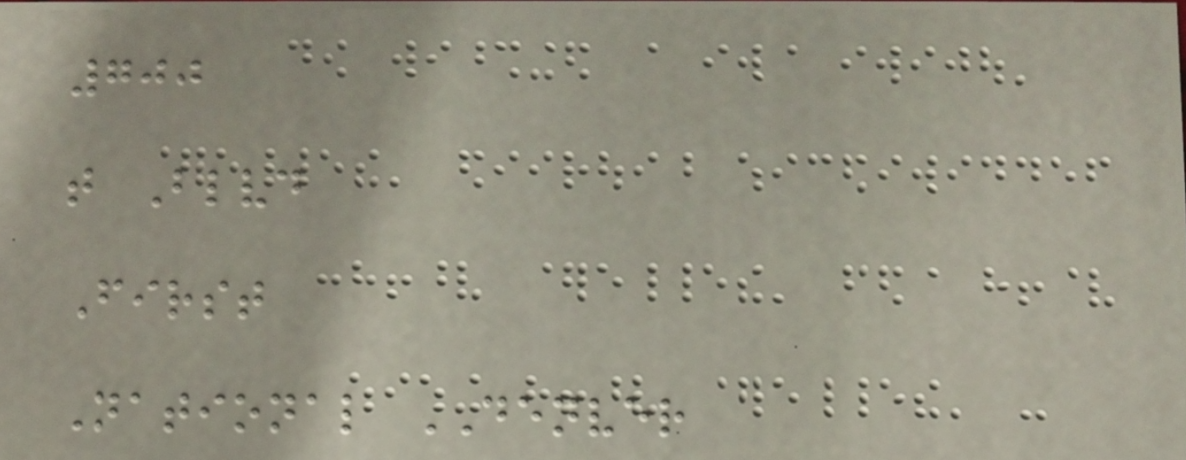700
t Blvd
First
National DENVER
